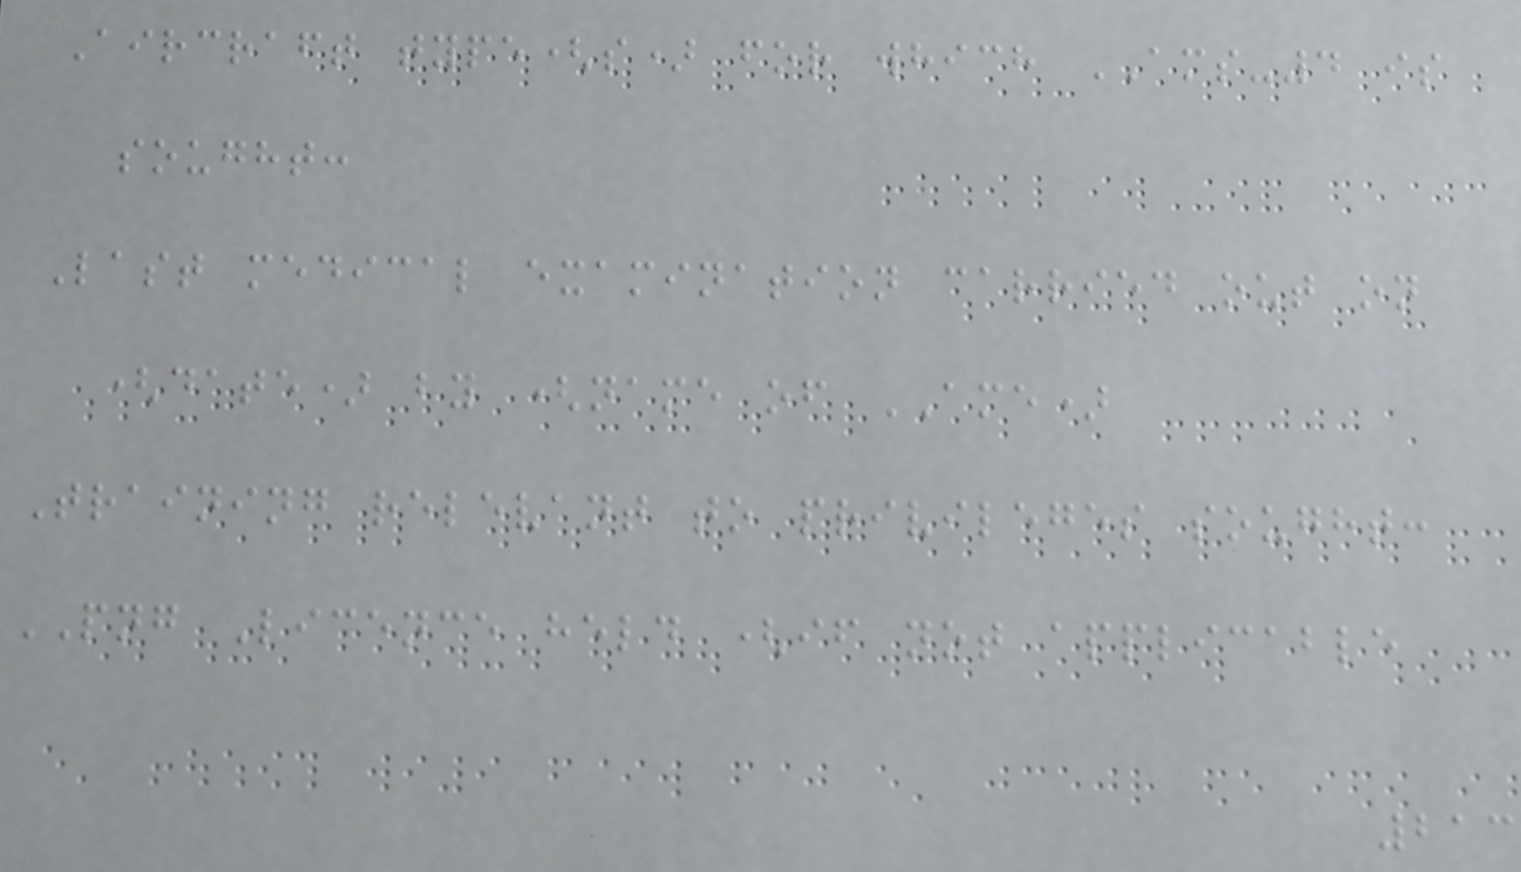Aircraft type(s) for which AMS-4 is
sought:
Last medical examination carried out on
(date) by (name of AME)
Training relevant to privileges sought:
PNG Licence held (if not applicable
213
